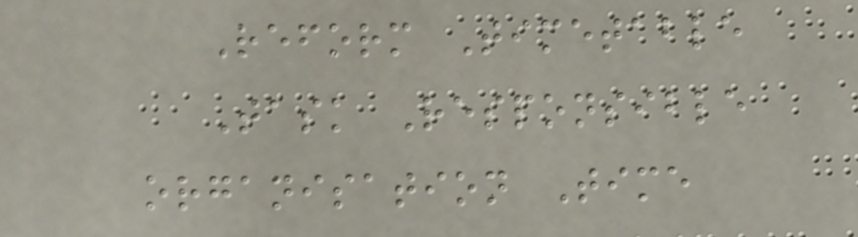Reform Timetable
Task Responsible
organisation Time
